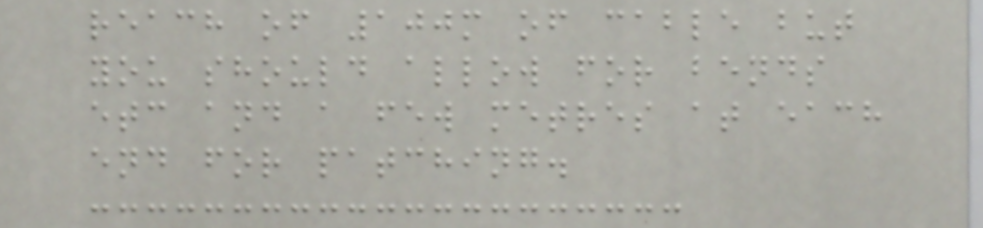reach of 100m of cable but
you should allow for bends
etc and a few metres at each
end for patching.
